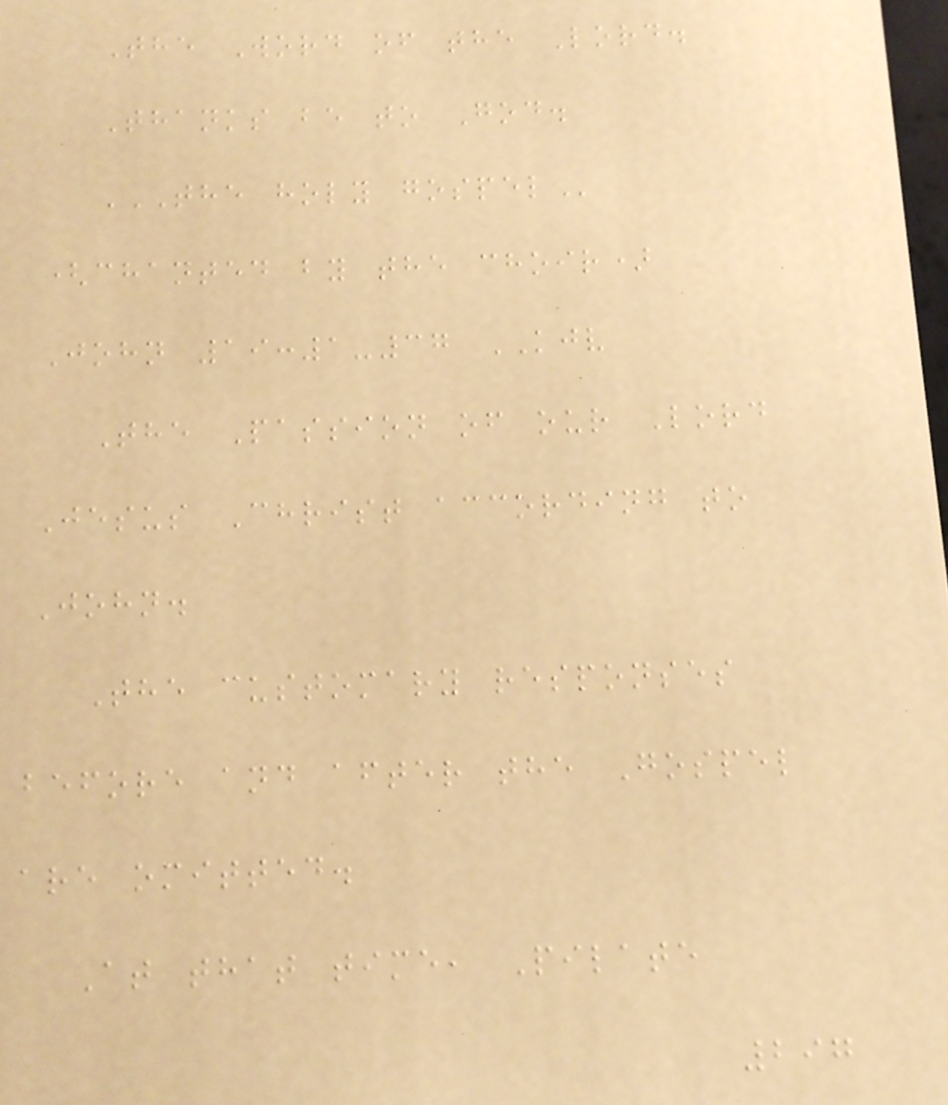The Word of the Lord.
Thanks be to God.
THE HOLY GOSPEL
(chanted by the choir)
John 19:1-37 KJV
The Passion of our Lord
Jesus Christ according to
John.
The customary responses
before and after the Gospel
are omitted.
At that time, Pilate
297
